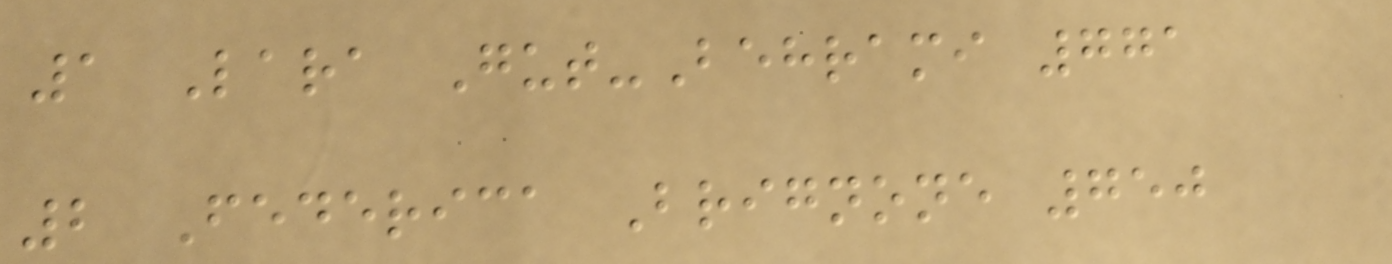1 Lara Gut-Behrami 771
2 Federica Brignone 750
